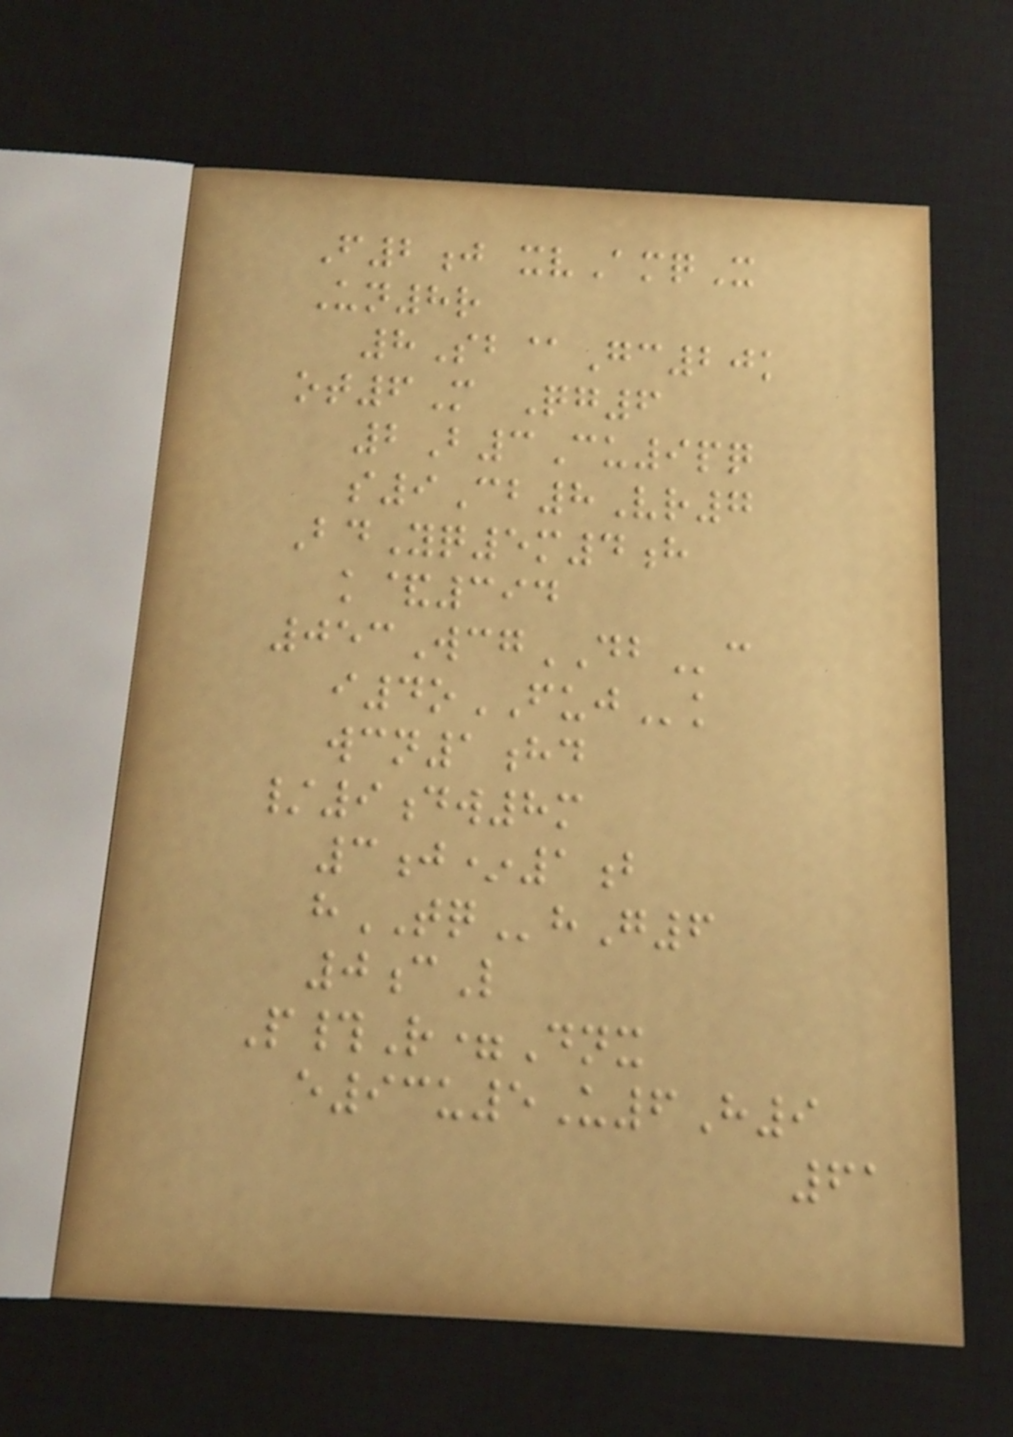F2j xvAmqX
Un8r
8Sb@Gc20k
ot6M Qg6
2B3Cu9pq
s9Cb8Vr7
BdYq5m4h
k&394
053WcgDBc
i4oFUJk
wcn1hd
/9dw8m
3j*1b
hTQhG6
0cL
P#R=Dnx
e93u5U6H9
61
